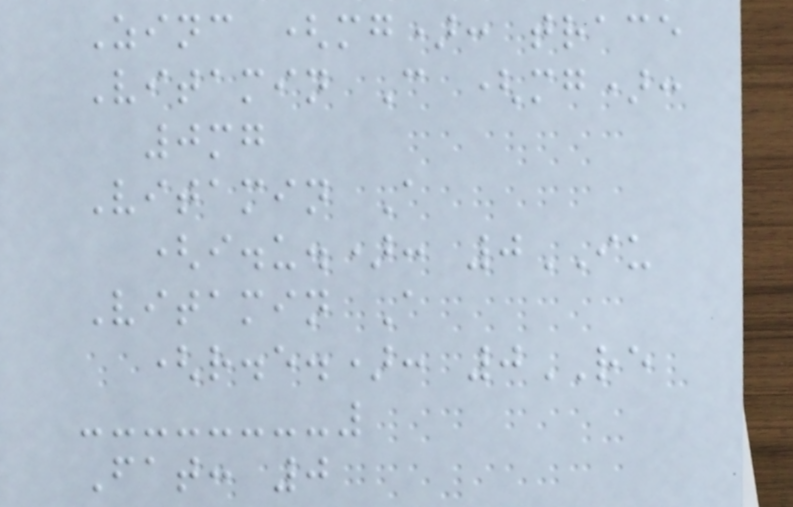Zinc (mg): trace
Vitamin C (mg):
0mg
Vitamin A
(i.u.): 0IU
Vitamin A
(r.e.): 0RE
Fat: 0
